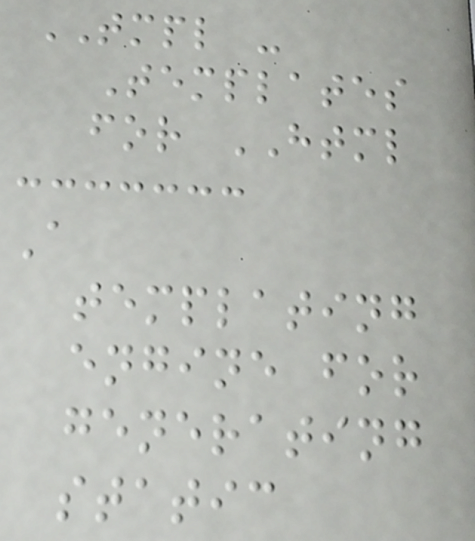TMPL -
Templates
for HTML
A
templating
engine for
generating
static
